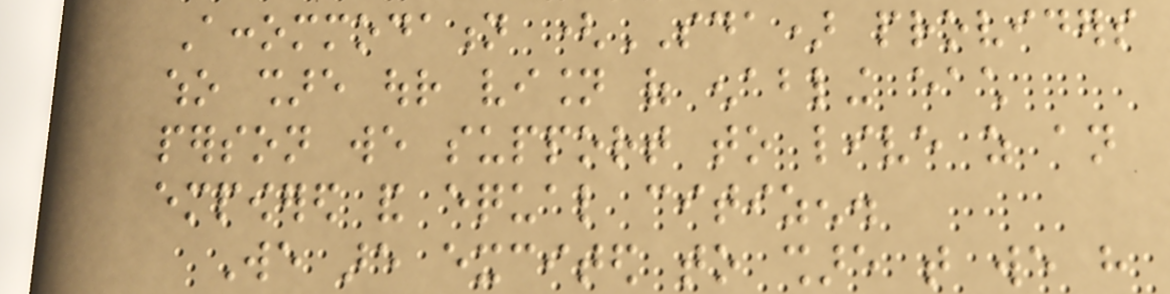Accommodation (SDA) providers
who share our vision of enabling each
person we support to live as an
empowered and equal citizen.
We are excited to share that we have
